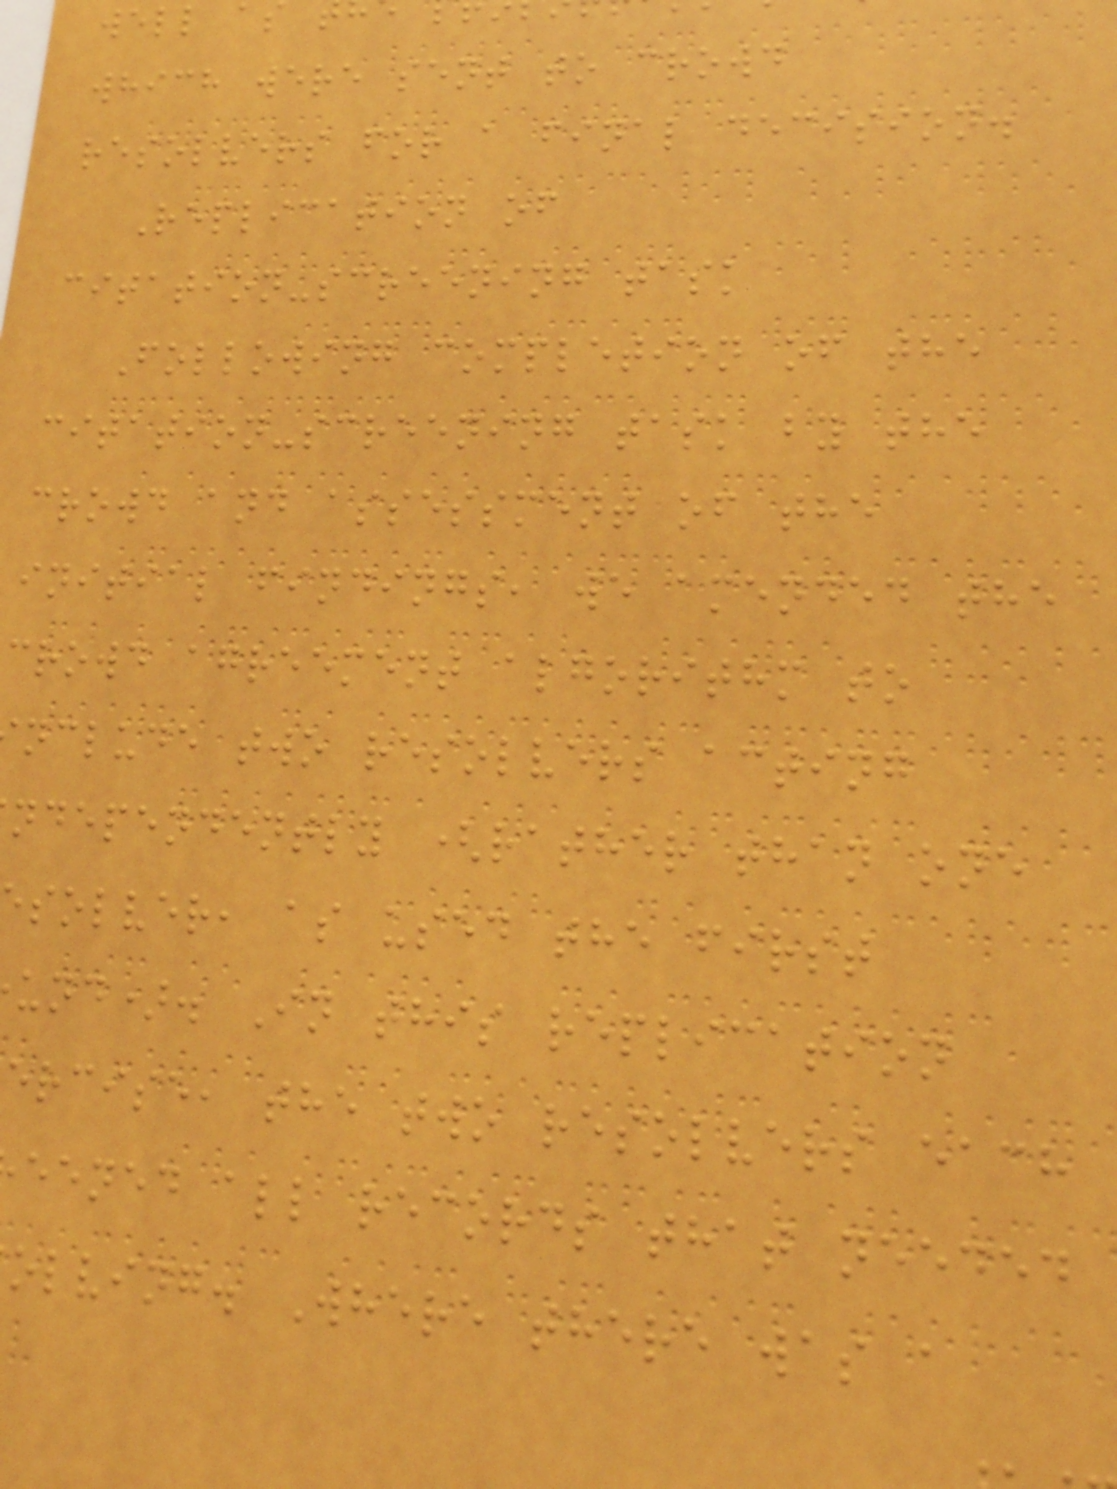which were sent to crowd
resolvers for a final decision.
Replication of
citation-screening task
Following completion of the
citation-screening task by the
crowd and assessment of the
initial findings, we amended the
crowd agreement algorithm to
nclude two resolvers acting
ndependently (rather than one
solver, as used the first
und). In this replication
ercise, the two resolvers each
eened all records that needed
olving. Where there was a
